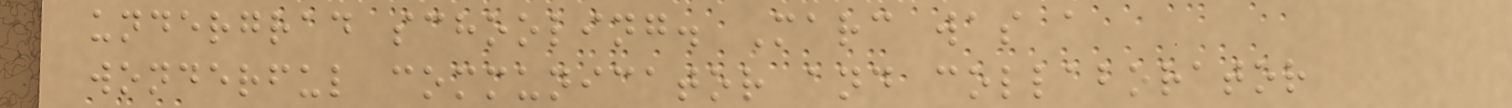undergrad schooling. Marc was a
wonderful communicator and collaborator
